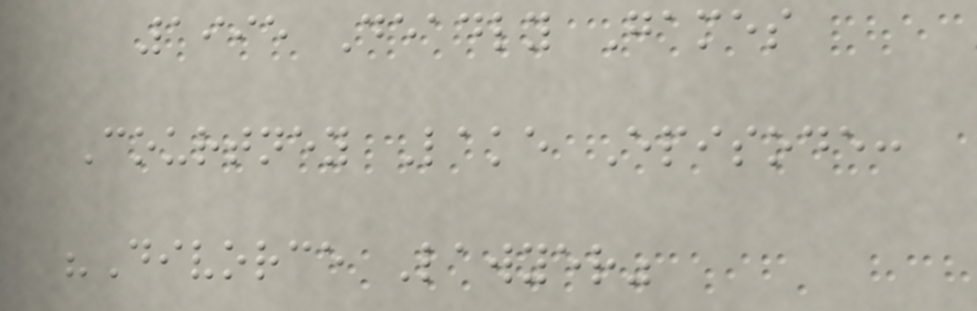1995 Deadly Games
Courtney Lake Episode:
"Divorce Lawyer"
